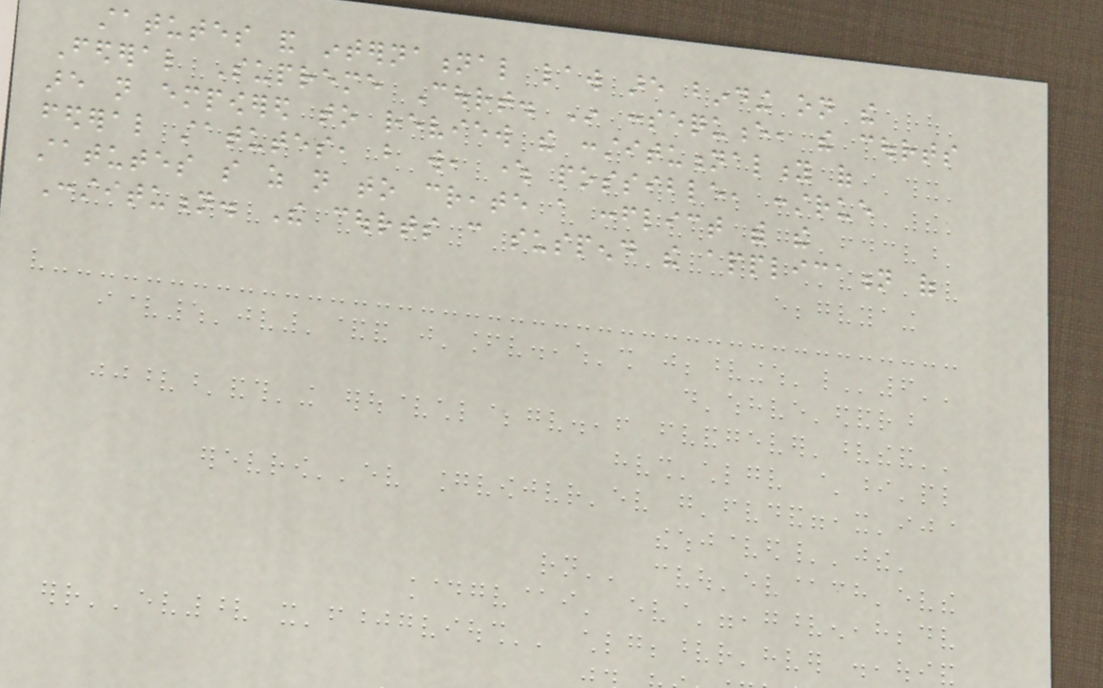statutes and international law are binding on the
Federal Supreme Court. In consequence, the courts
are not empowered to review the constitutionality of
federal statutes, but will, where possible, construe
statutes so as not to create a conflict with the
Constitution. The courts can suspend the application of
